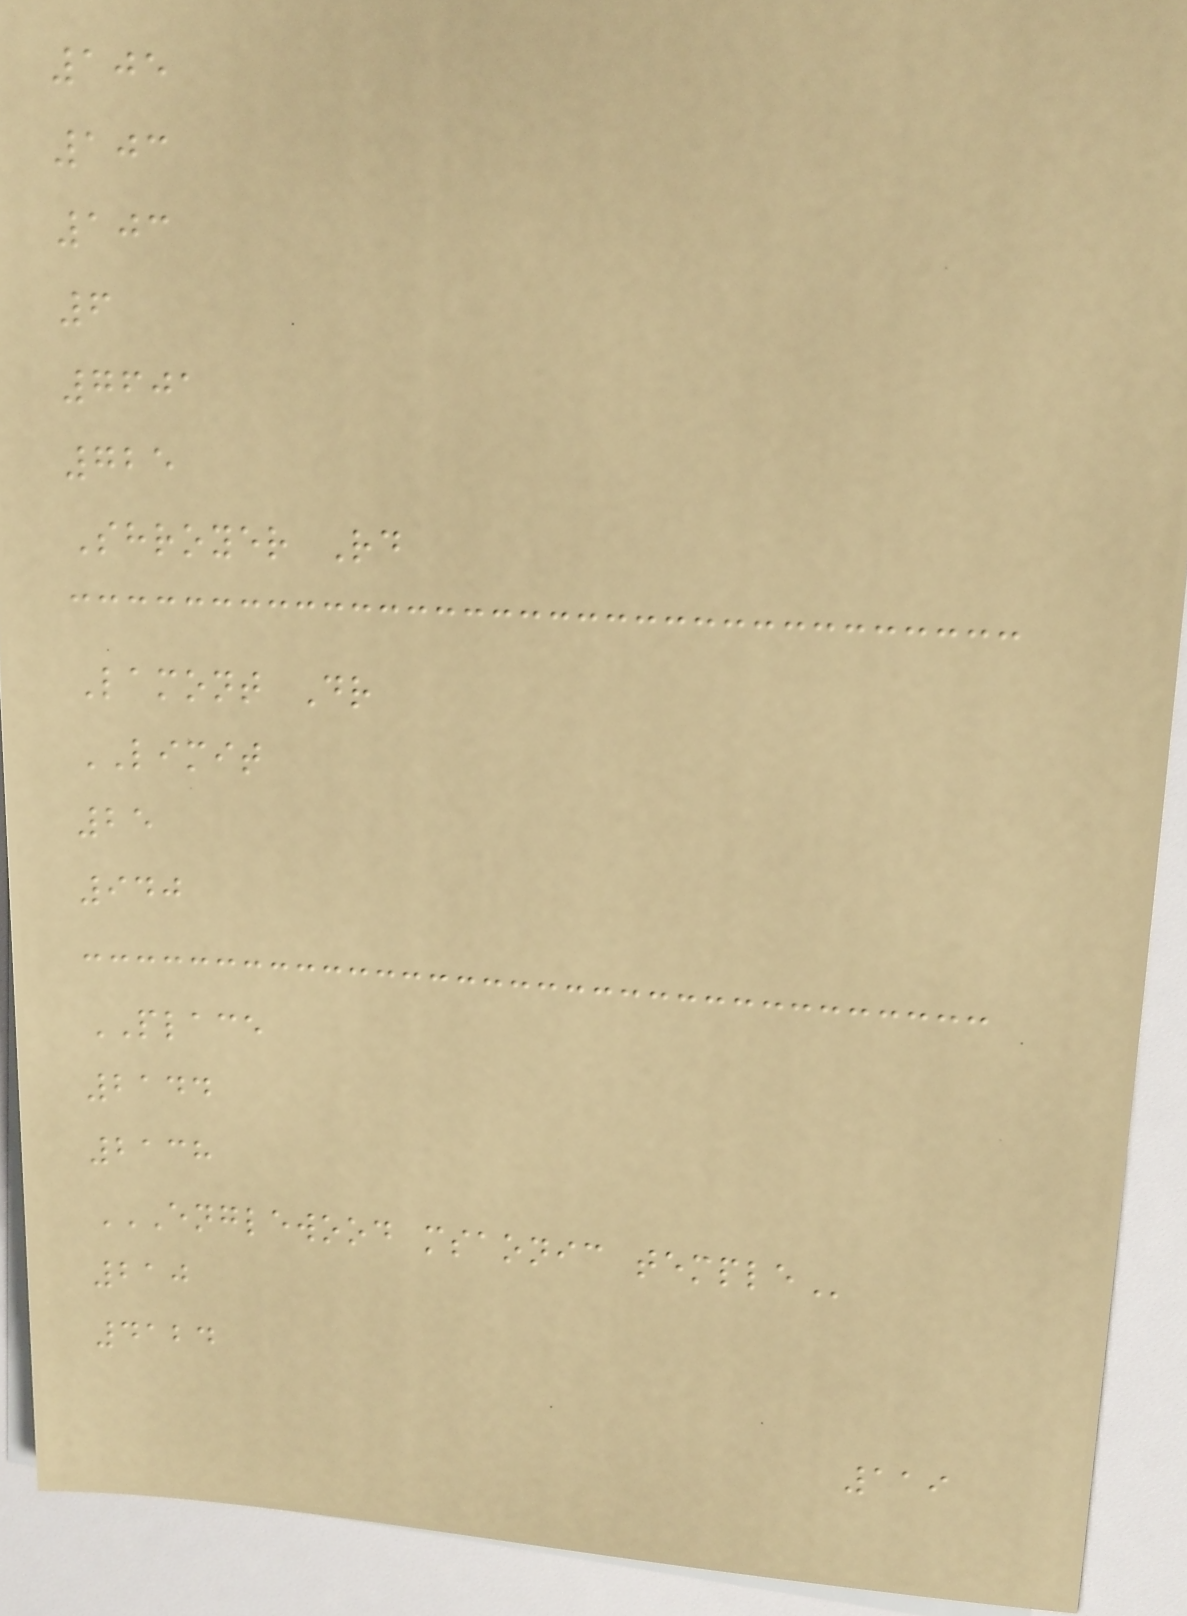105
103
103
6
7601
725
Shroyer Rd
Lamont Dr
LIMIT
25
940
PLACE
2144
2138
ENGLEWOOD MSAONIC TEMPLE
210
4124
119
